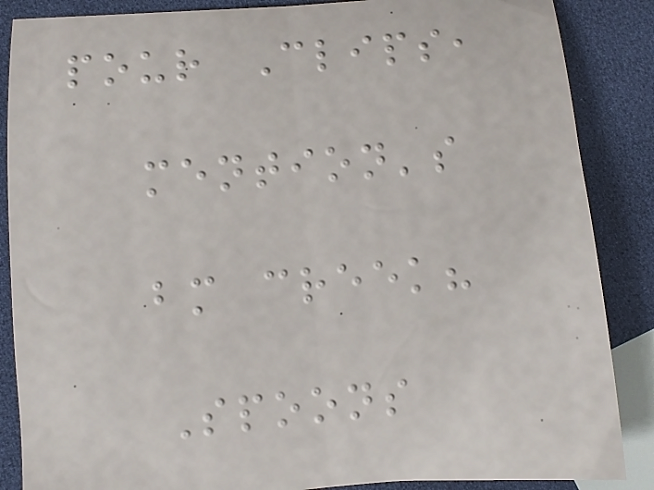pour Clips,
mention's
bm creek?
Spoons
